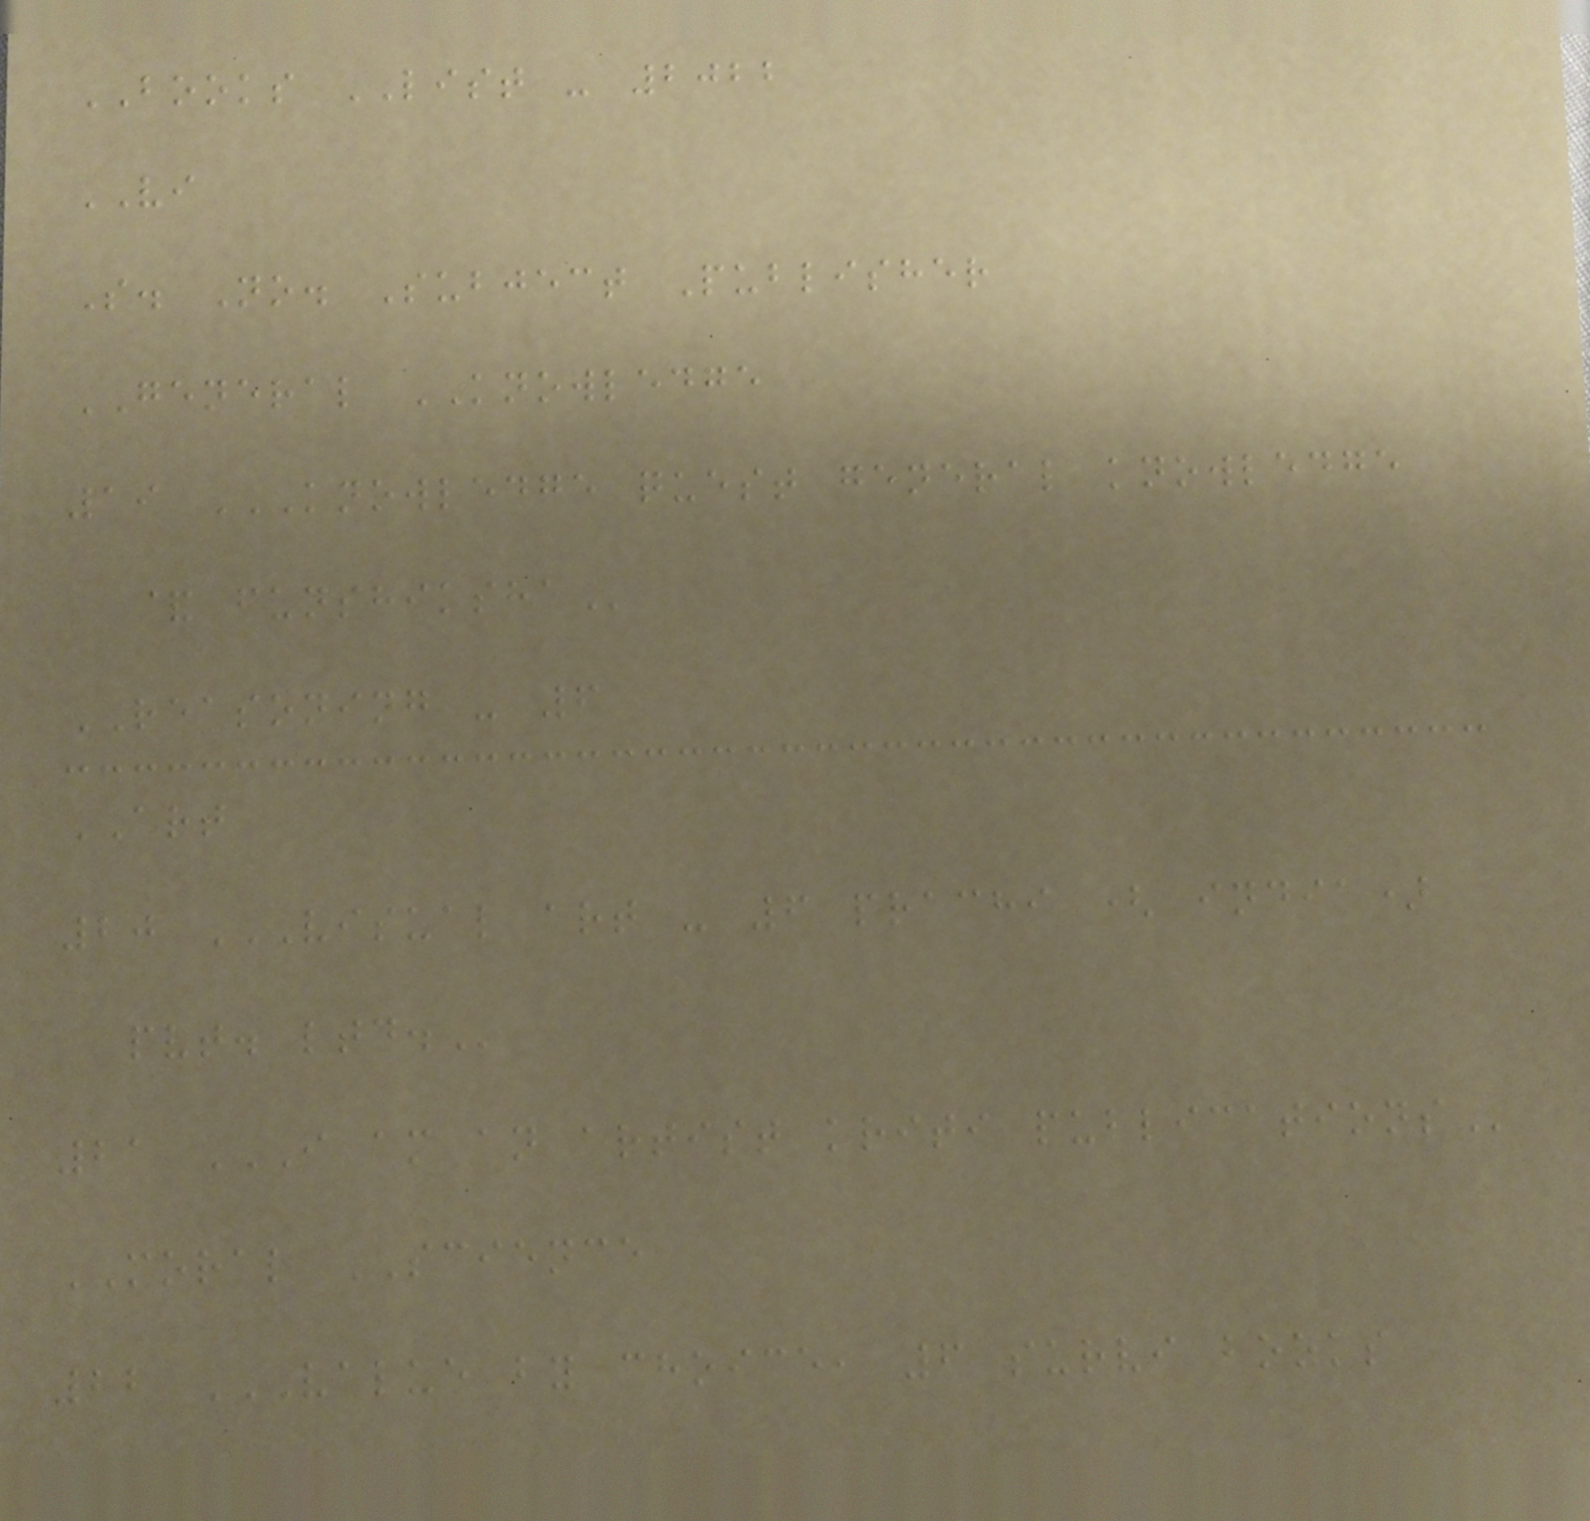BOOKS LIST - 2022
VI
S. No. Subject Publisher
GENERAL KNOWLEDGE
19 KNOWLEDGE QUEST GENERAL KNOWLEDGE
& FUNSHIKSHA
REASONING - 6
ART
20 VISUAL ART - 6 PRACHI ( INDIA)
PVT. LTD.
21 I AM AN ARTIST KRITI PUBLICATIONS
MORAL SCIENCE
22 VALUE BY CHOICE, 6 SURVI BOOKS
